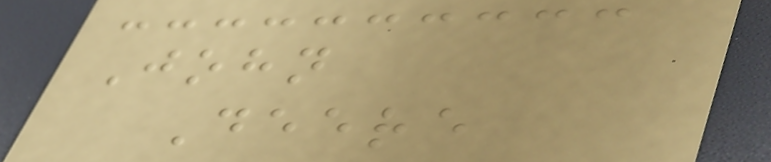John
Deere
